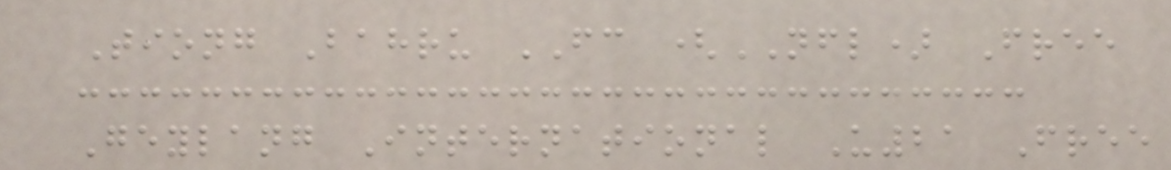Tiong Bahru FC (NFL) Free
Geylang International U21 Free
